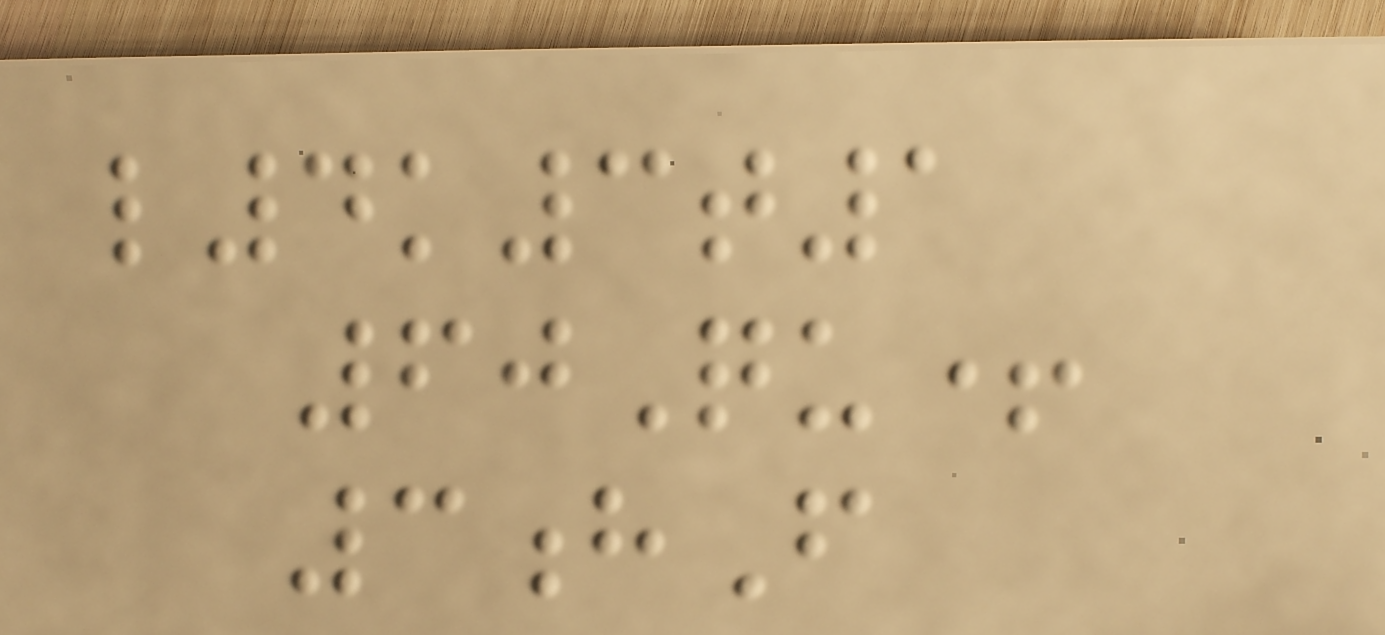l4k3t1
60Qu+
3hF
